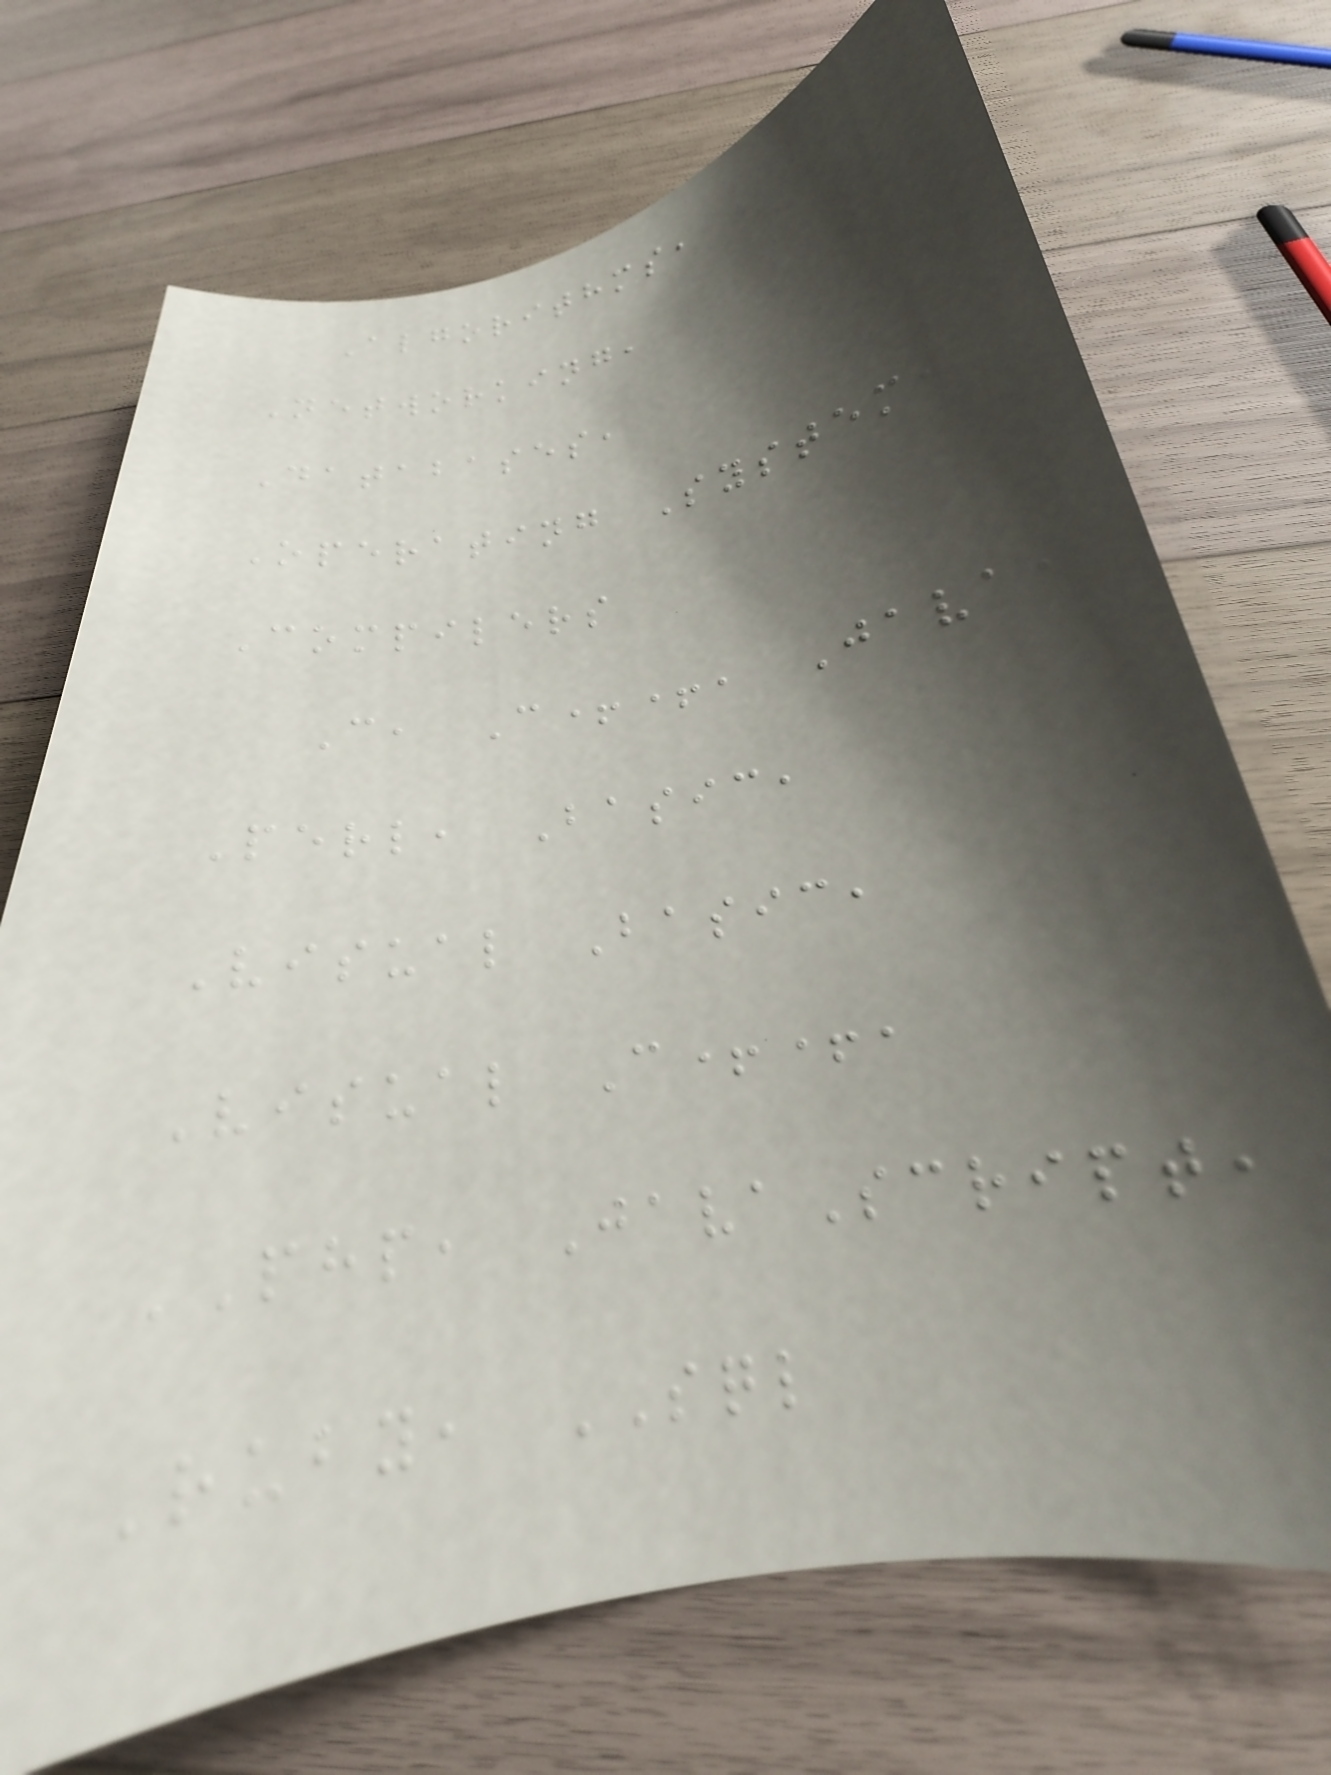Algorithms,
Networking,
Databases,
Operating System,
Compilers
C, C++, Java,
Perl, Basic,
Visual Basic,
Visual C++,
PHP, JavaScript,
Ruby, SQL
